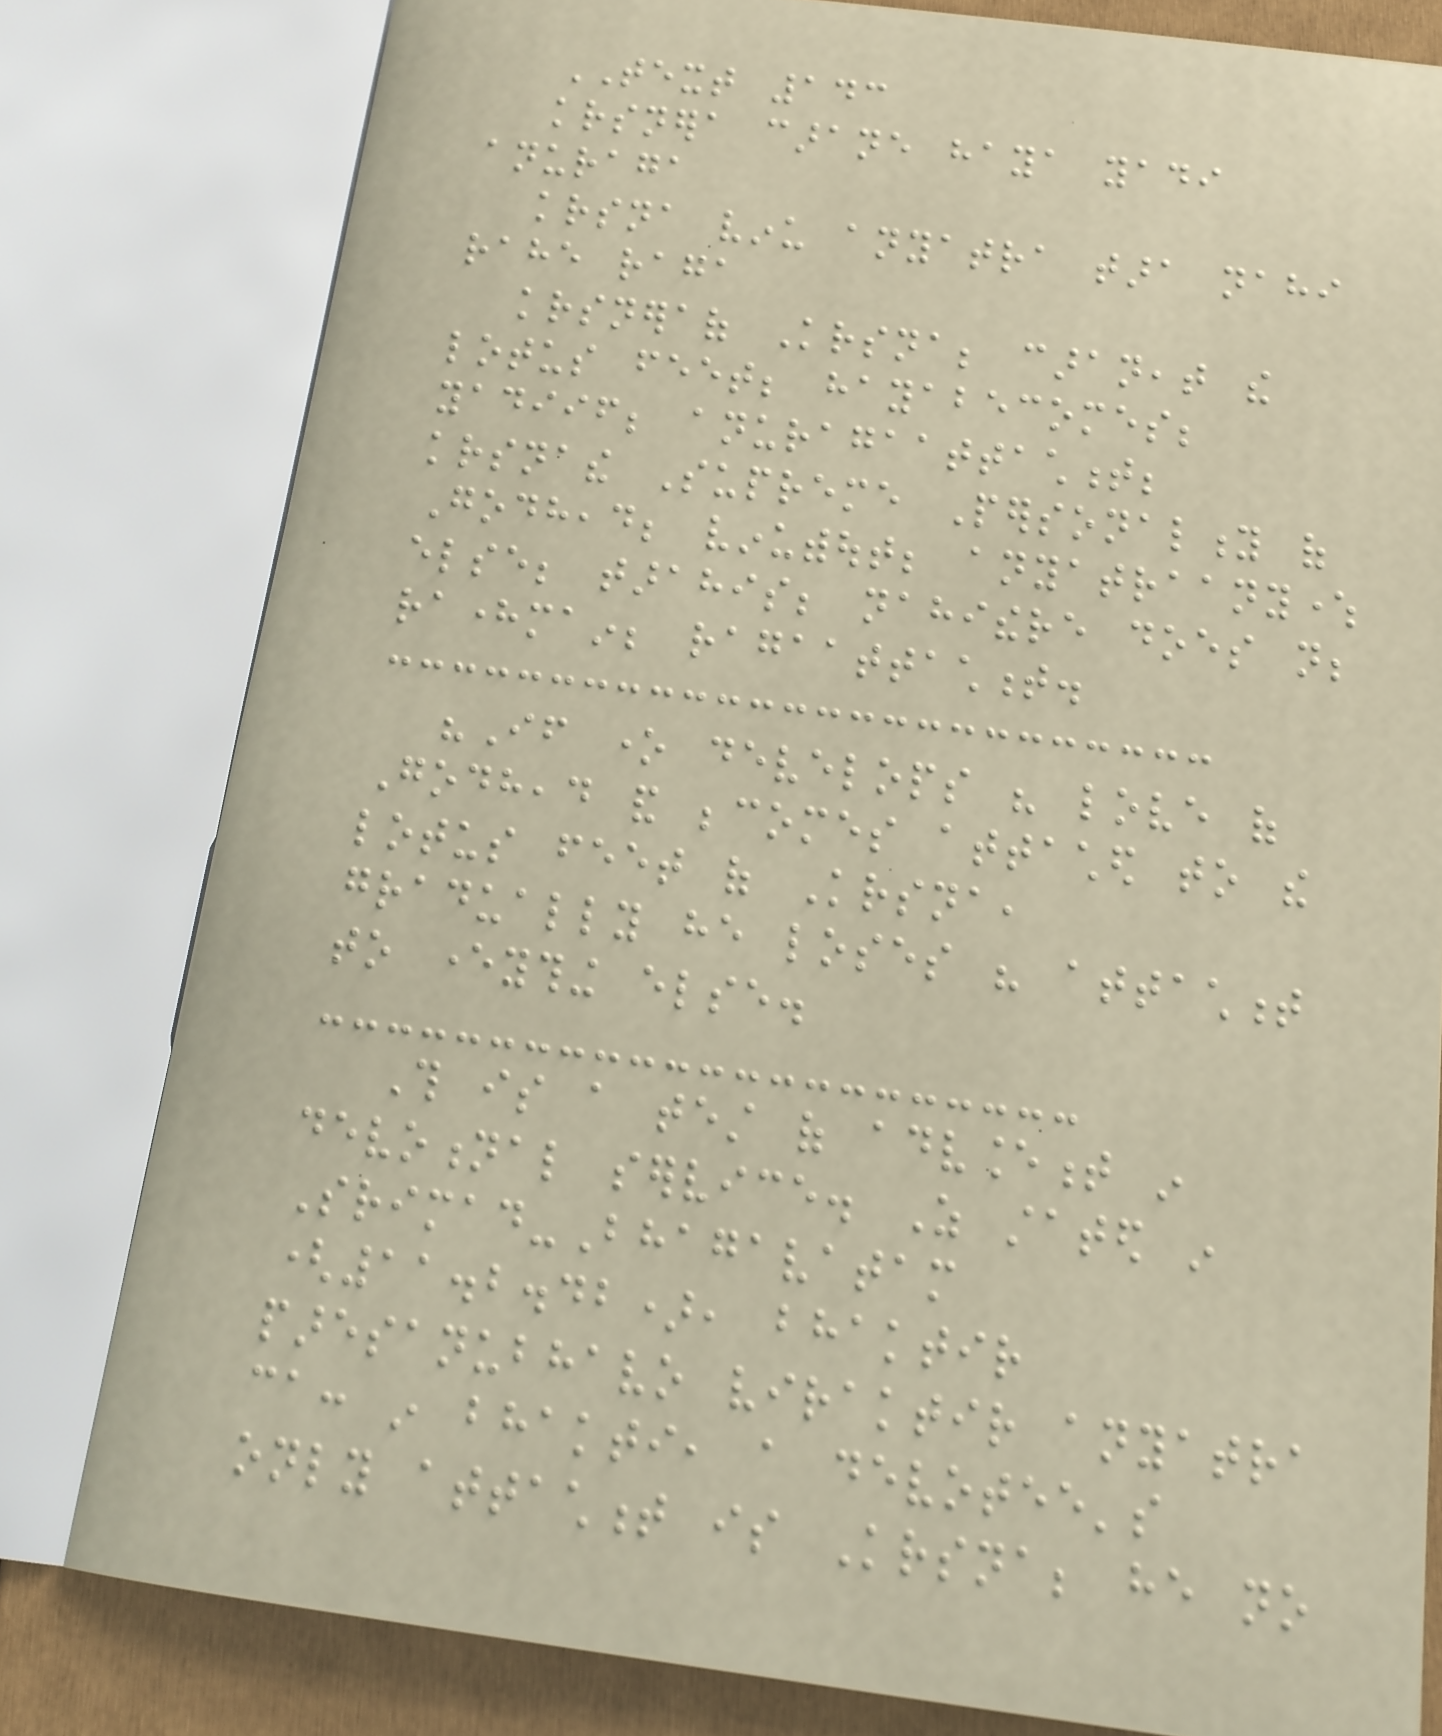TEXT 143
krsnera carane haya yadi
anuraga
krsna vinu anyatra tara nahi
rahe raga
krsneraof Krsna; caraneat the
lotus feet; hayabecomes;
yadiif; anuragaattachment;
krsnathe Supreme Personality of
Godhead; vinuwithout; anyatraanywhere
else; tarahis; nahithere does not;
raheremain; ragaattachment.
"If one develops his love of
Godhead and becomes attached to the
lotus feet of Krsna,
gradually he loses his attachment
to everything else.
This is a test of advancement in
devotional service. As stated in
Srimad-Bhagavatam
(11.2.42), bhaktir
paresanubhavo viraktir anyatra
ca: in bhakti, a devotee's
only attachment is Krsna; he no
